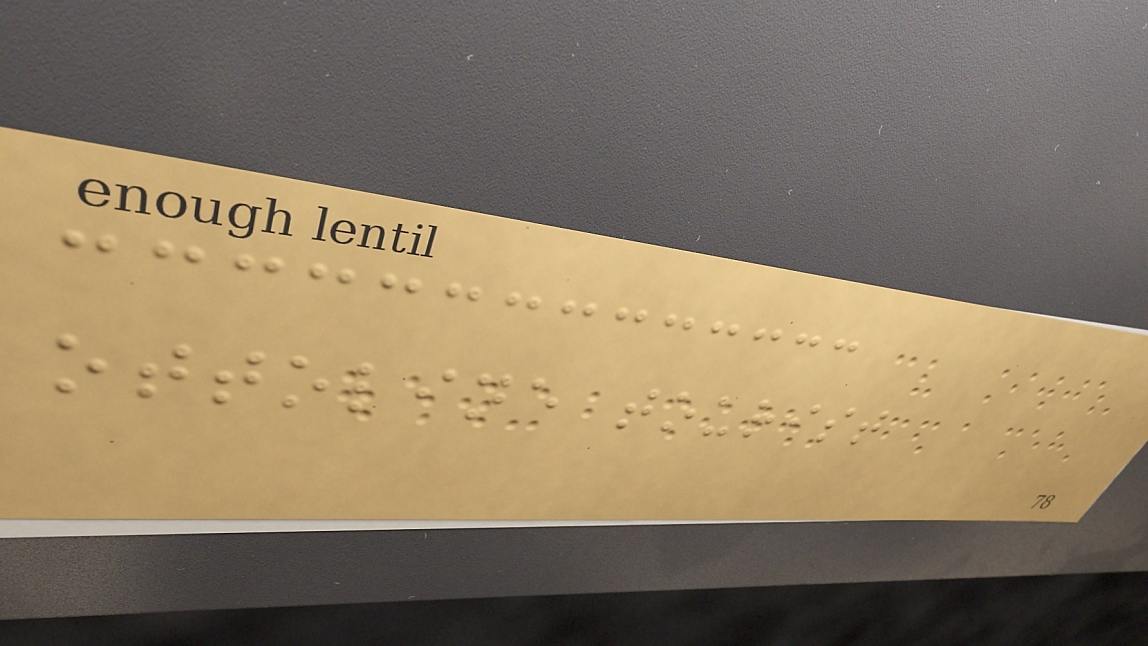ottoline tourist
